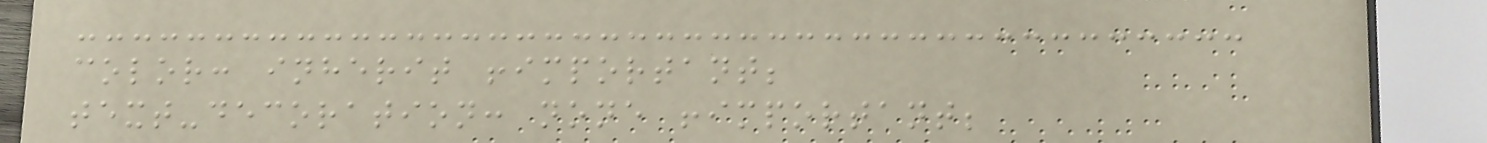color: inherit !important;
text-decoration: none !important;
